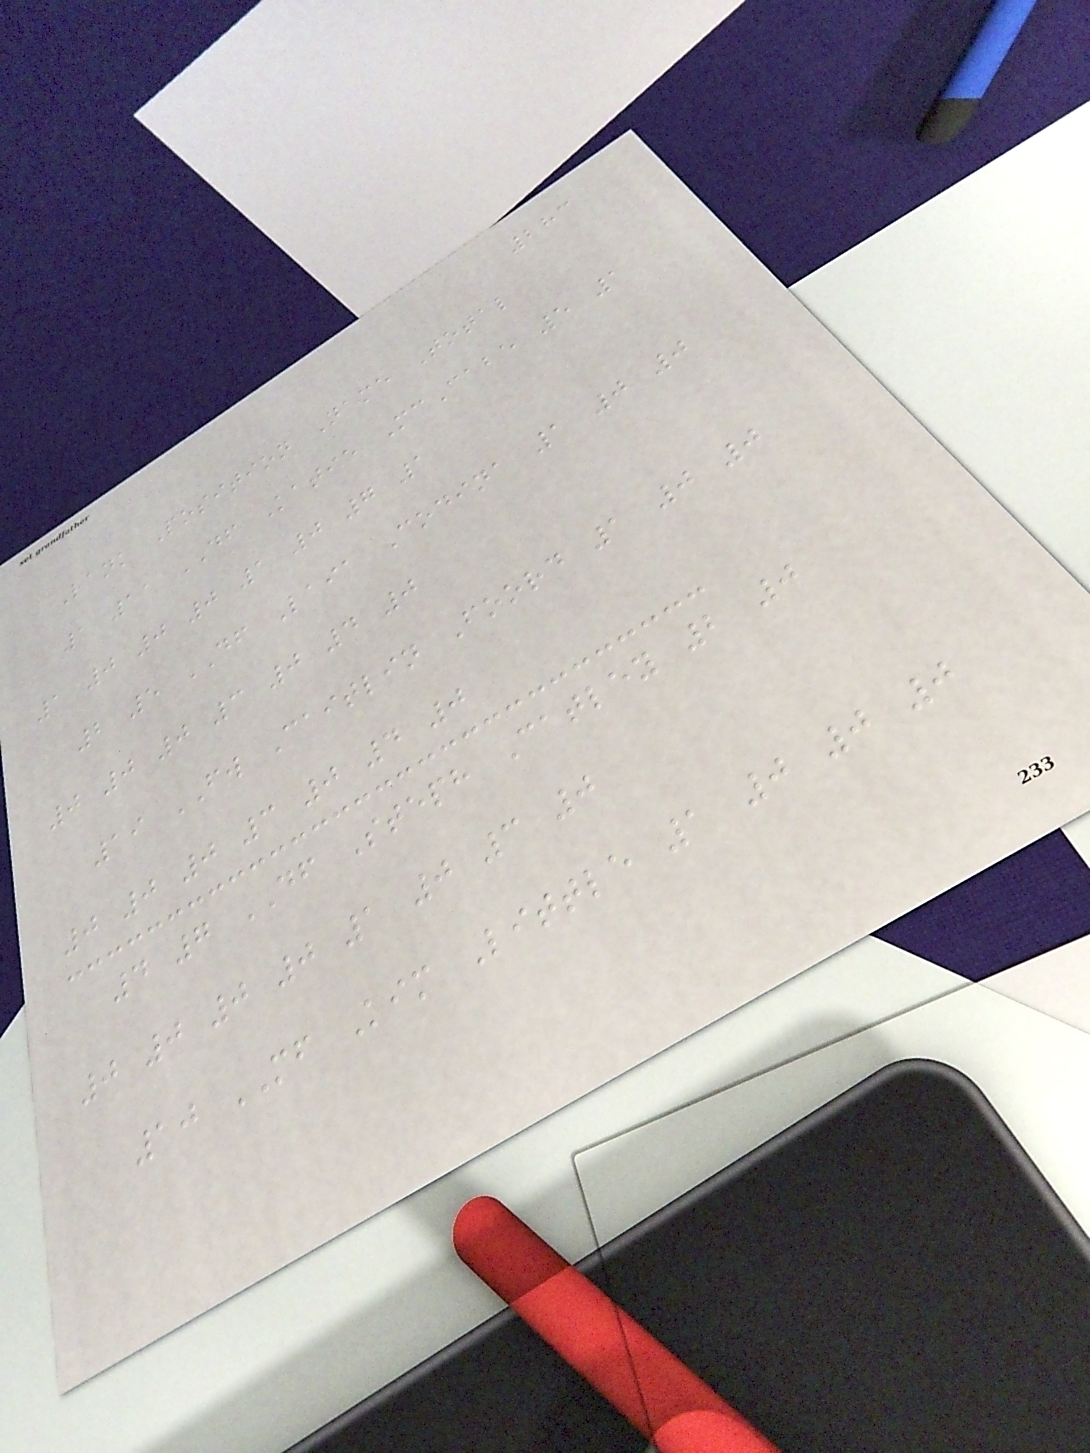283
Rank Position Name Total
1 11 DF Katie McCabe 5 1
1 0 0 0 1 0 7 1
2 5 DF Laia Codina 1 0 0
0 0 0 3 0 4 0
19 FW Caitlin Foord 1 0 0
0 0 0 3 0 4 0
4 7 DF Steph Catley 2 0
0 0 0 0 1 0 3 0
10 MF Kim Little 1 0 0 0
